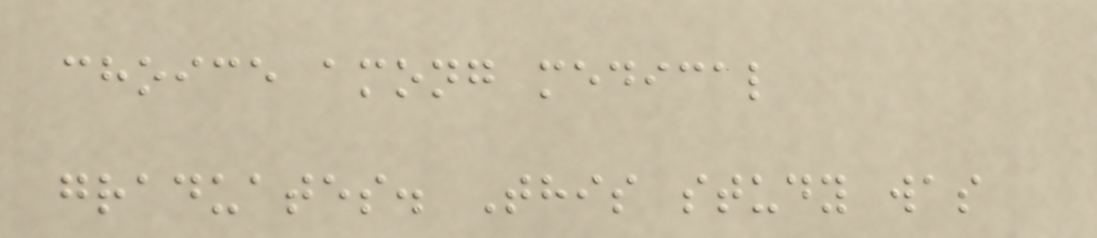choice among medical
graduates. This study was
